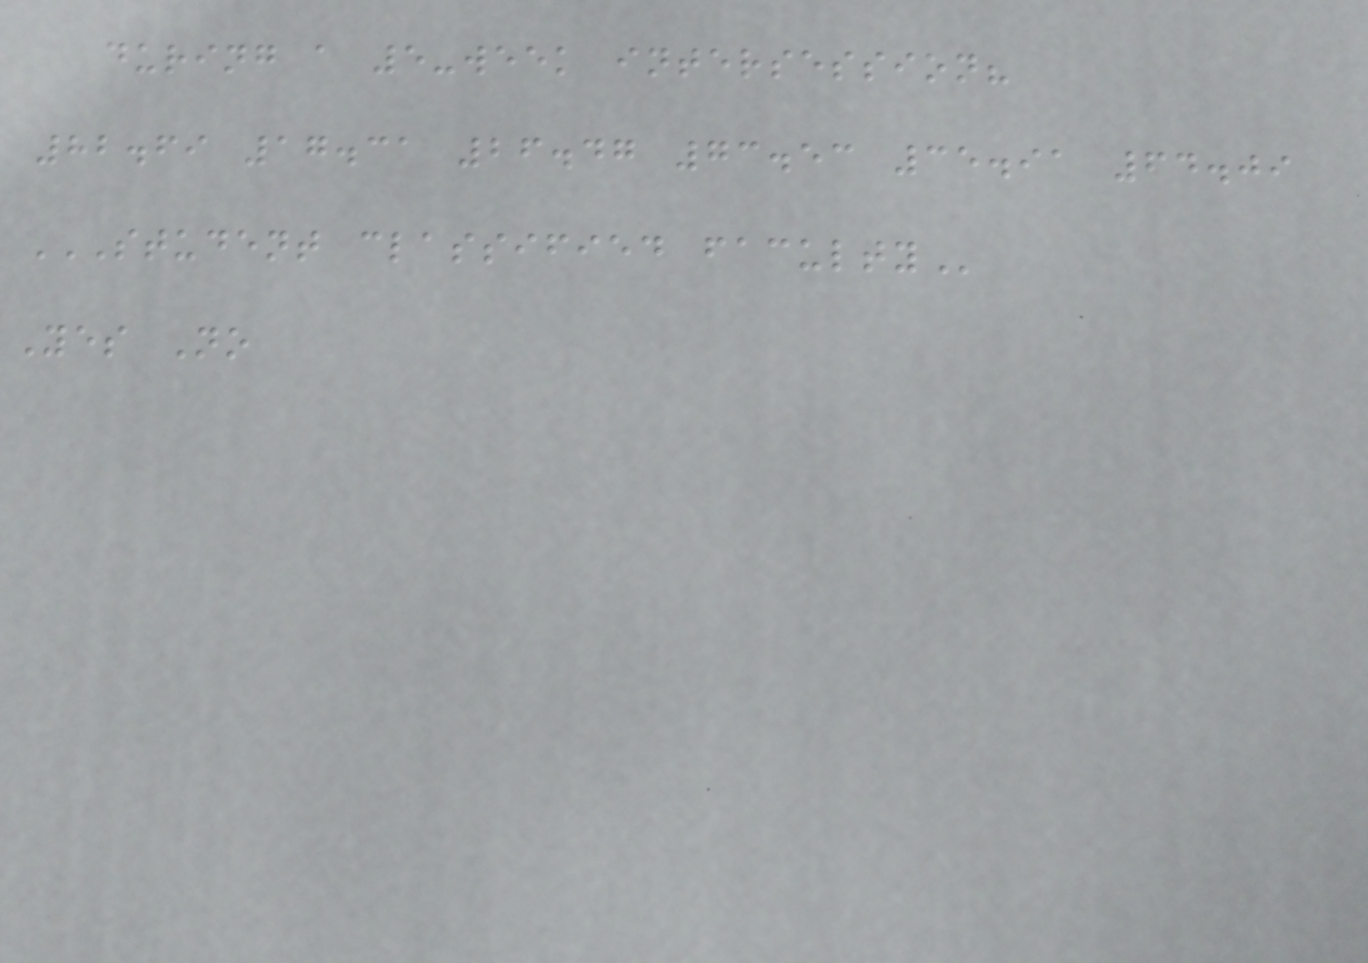during a 5-week intersession?
82.69 17.31 26.47 73.53 35.91 64.09
STUDENT CLASSIFIED FACULTY
Yes No
